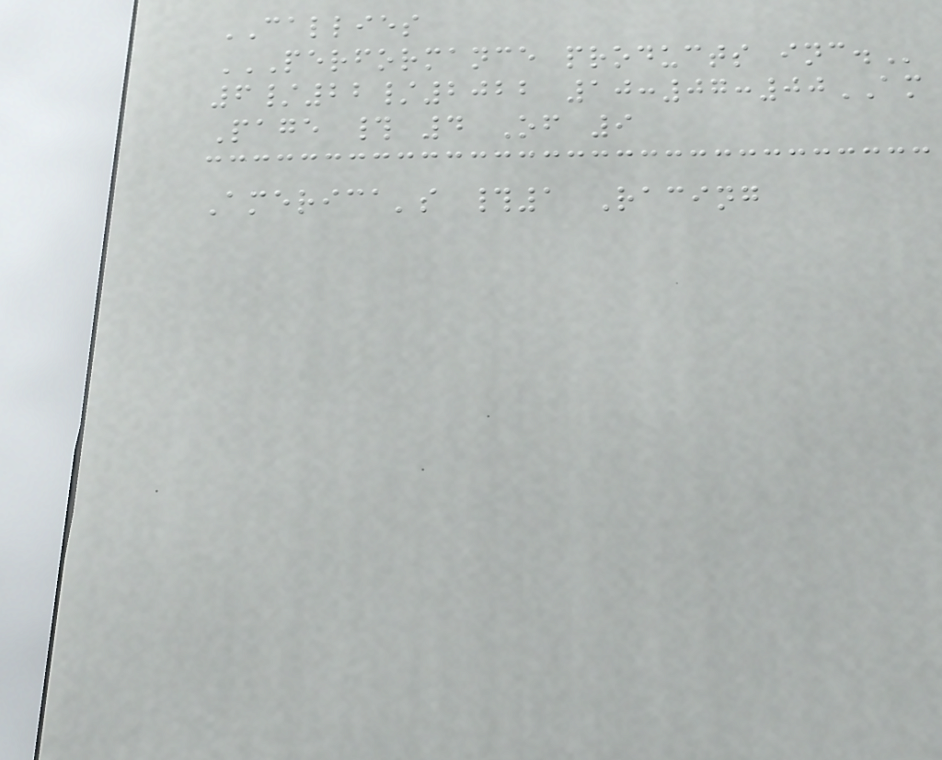CALLIES
PERFORMANCE PRODUCTS INC.
6/22/2022 10:07:00AM
Page # 4 Of 9
America's #1 Racing
